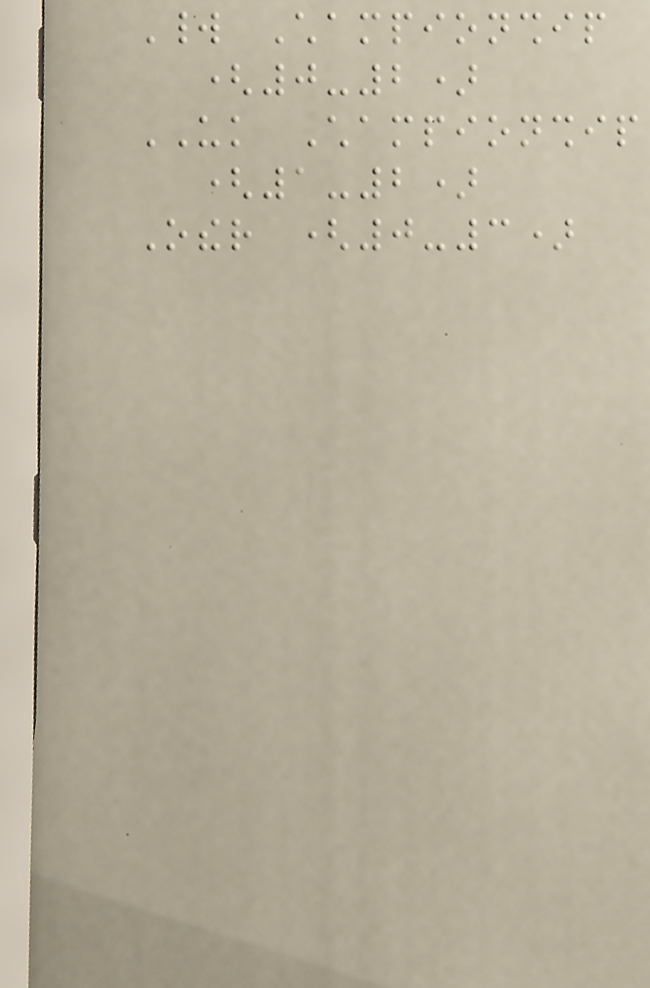World Championship
(0-2)
UK Championship
(1-2)
Other (0-3)
